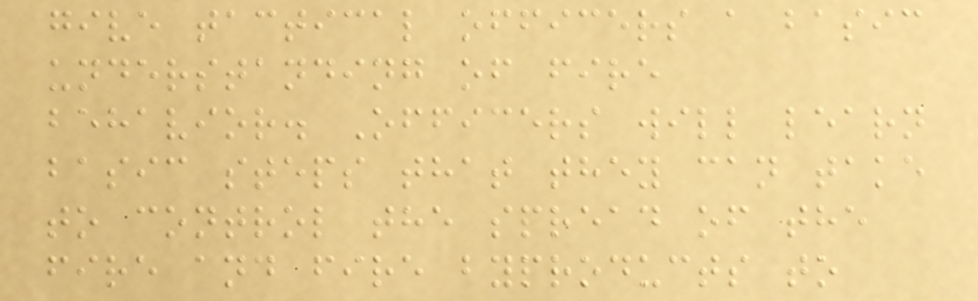give tactical officers a basic
understanding of fire
behavior. Officers will learn
basic steps that they can take
to control the spread of the
fire and fire byproducts to
